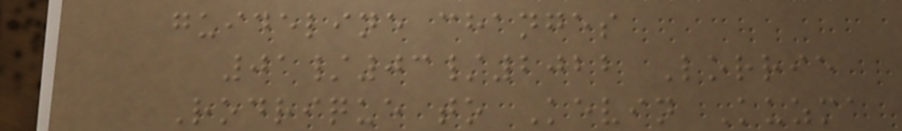guideline changes
01/03/2022 Lorrie
Rodrique to Kevin Kuzma
